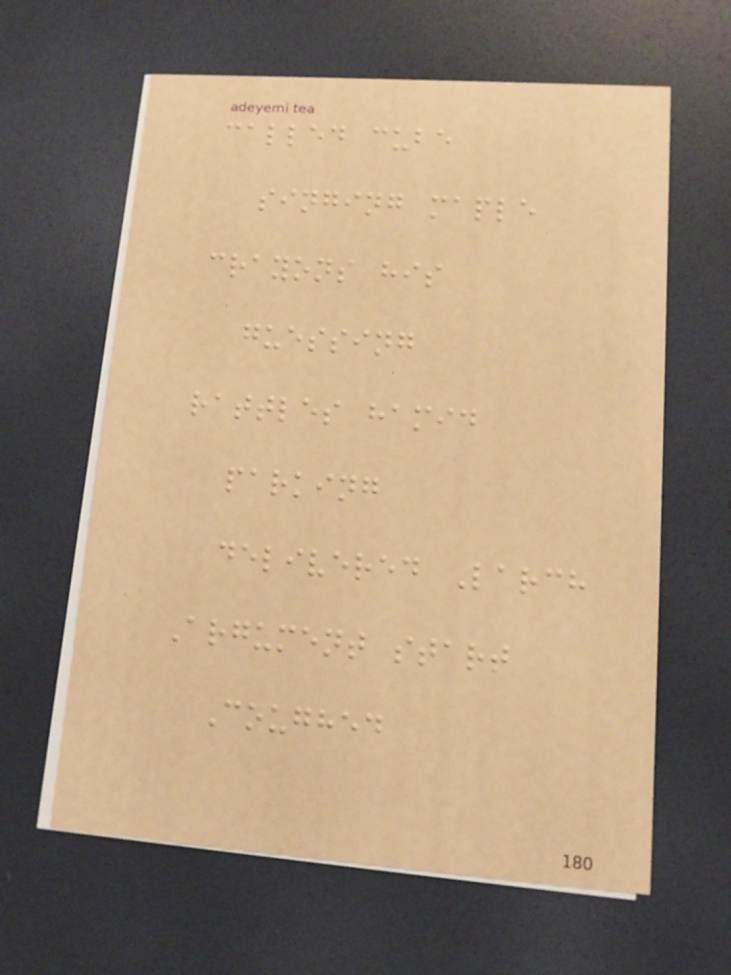called cube
singing maple
crayons his
guessing
rattles hamid
parking
delivered Larch
Argument start
Coughed
